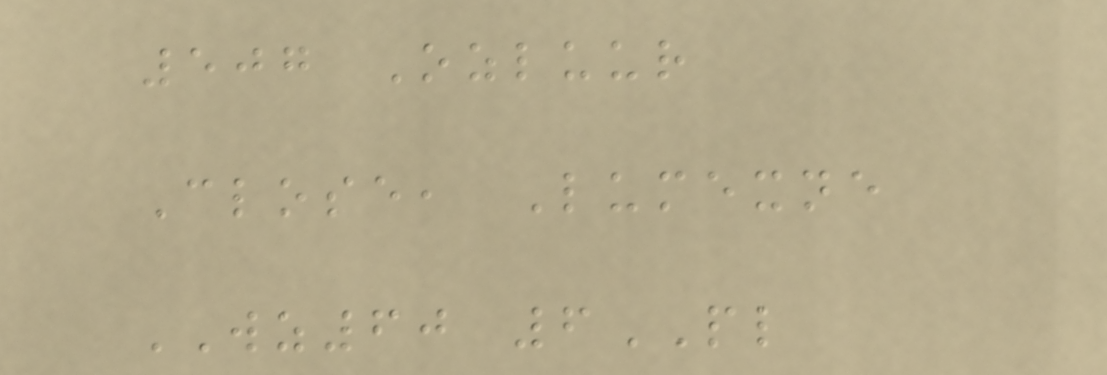507 Ozluur
Close, Lumexne
WZ60 6PL
